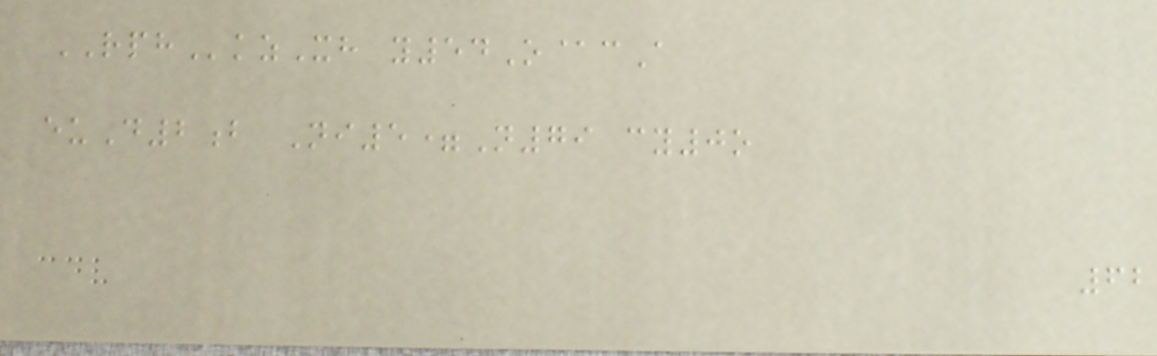RPHkzXh y54O@cA
euD2b Ni5=N79 cy0o
62
